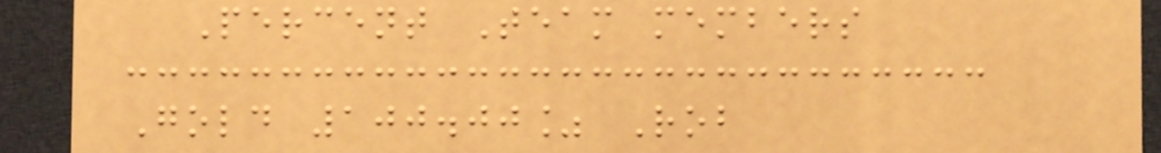Percent Team members
Gold 100.00% Rob
